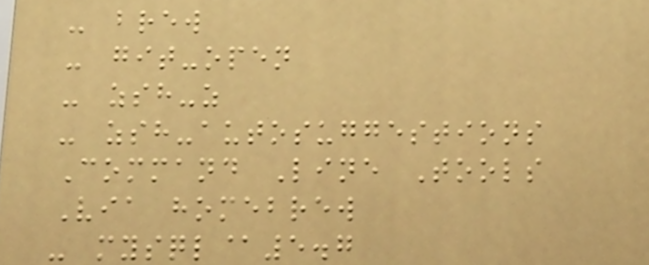- brew
- git-open
- zsh-z
- zsh-autosuggestions
Command Line Tools
Via homebrew
- mysql@5.7
